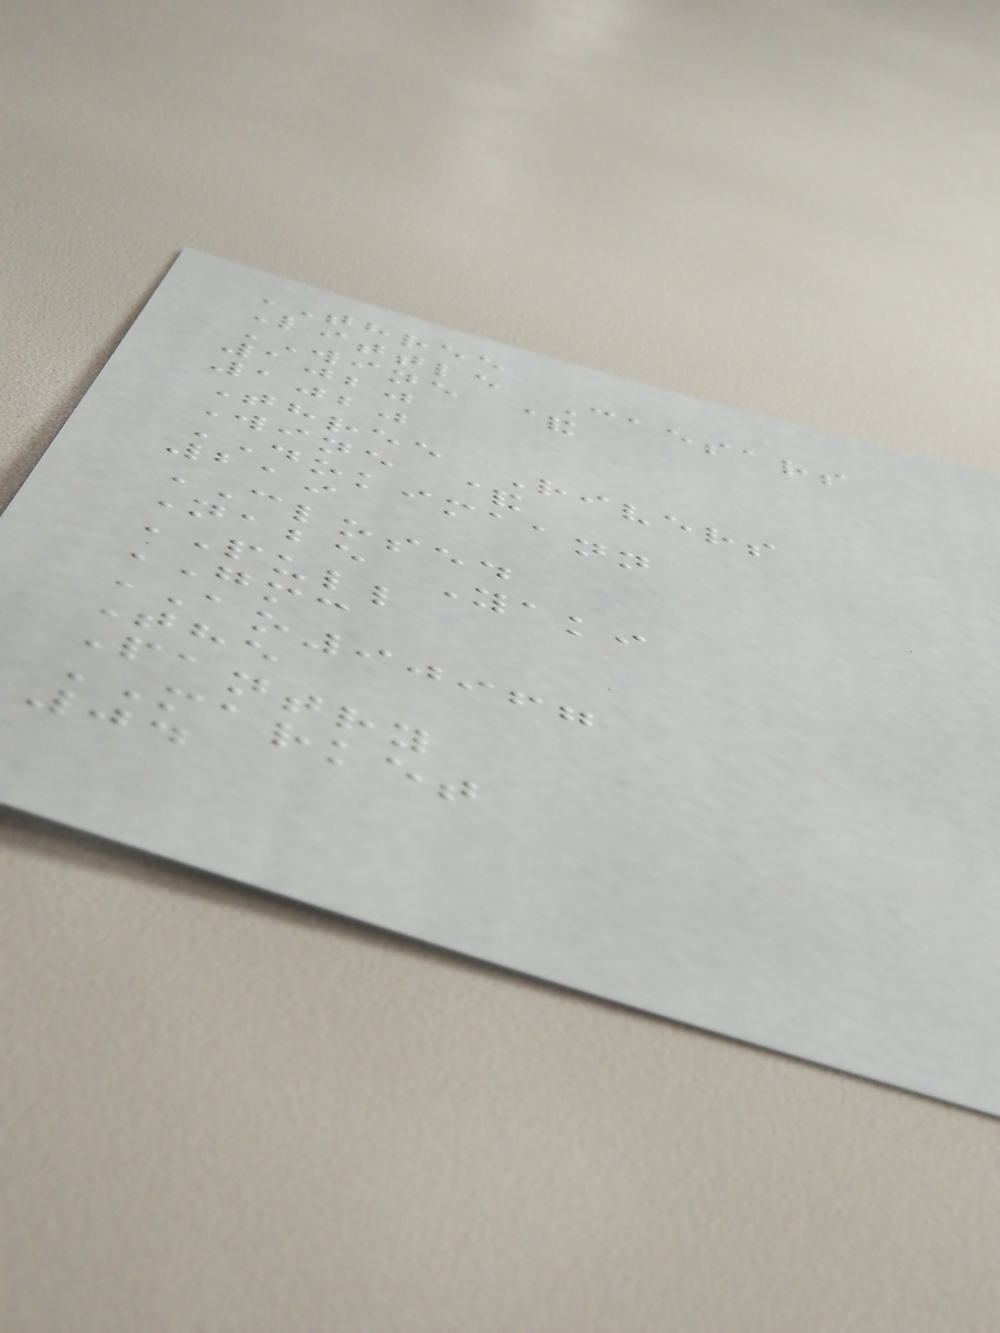THREE
Little Caesars
WINE &
1020
1020
Three Rivers
Wine &
DOKIMAANN
219
CLOSED
Nabe Yaki
PULL
GMC
AO90967
The
Pantry
MARKET
04
